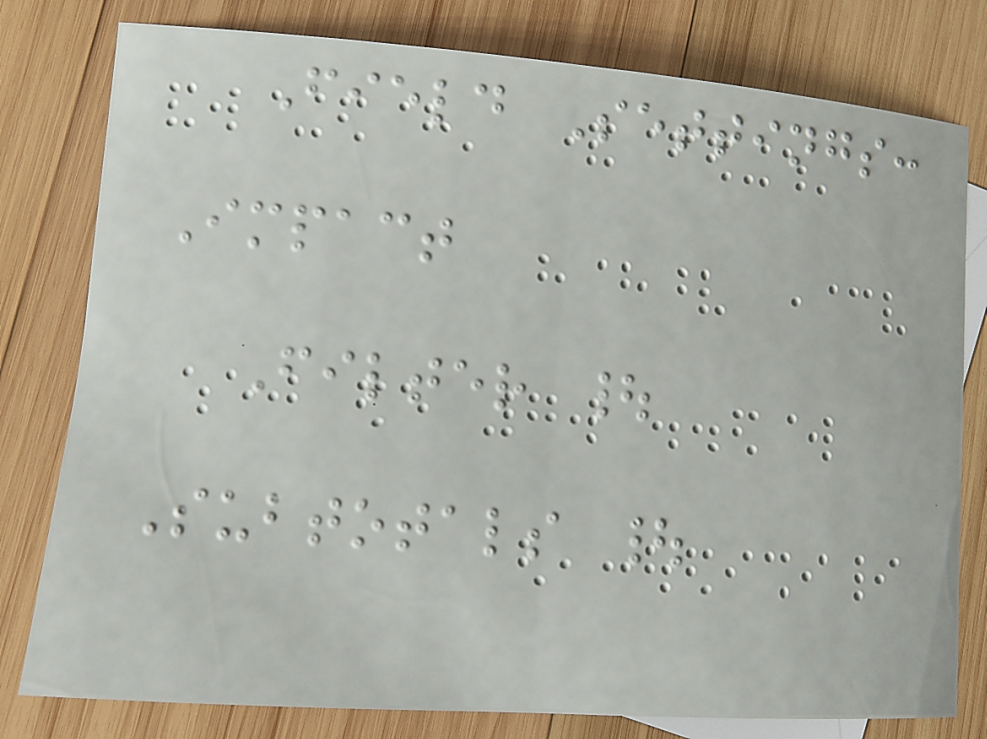Field Settings:
Impact
Filter |
Subtotals |
